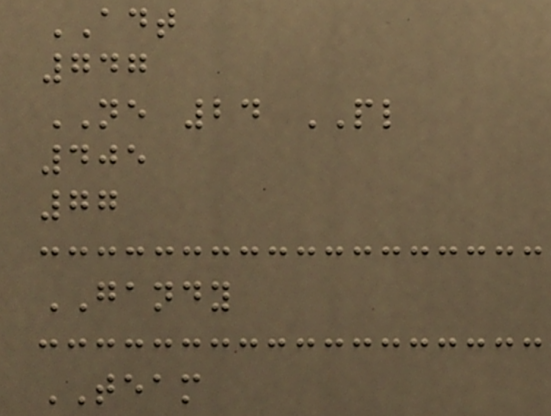ADT
747
NE 24 PL
405
77
GANDY
TEAM
